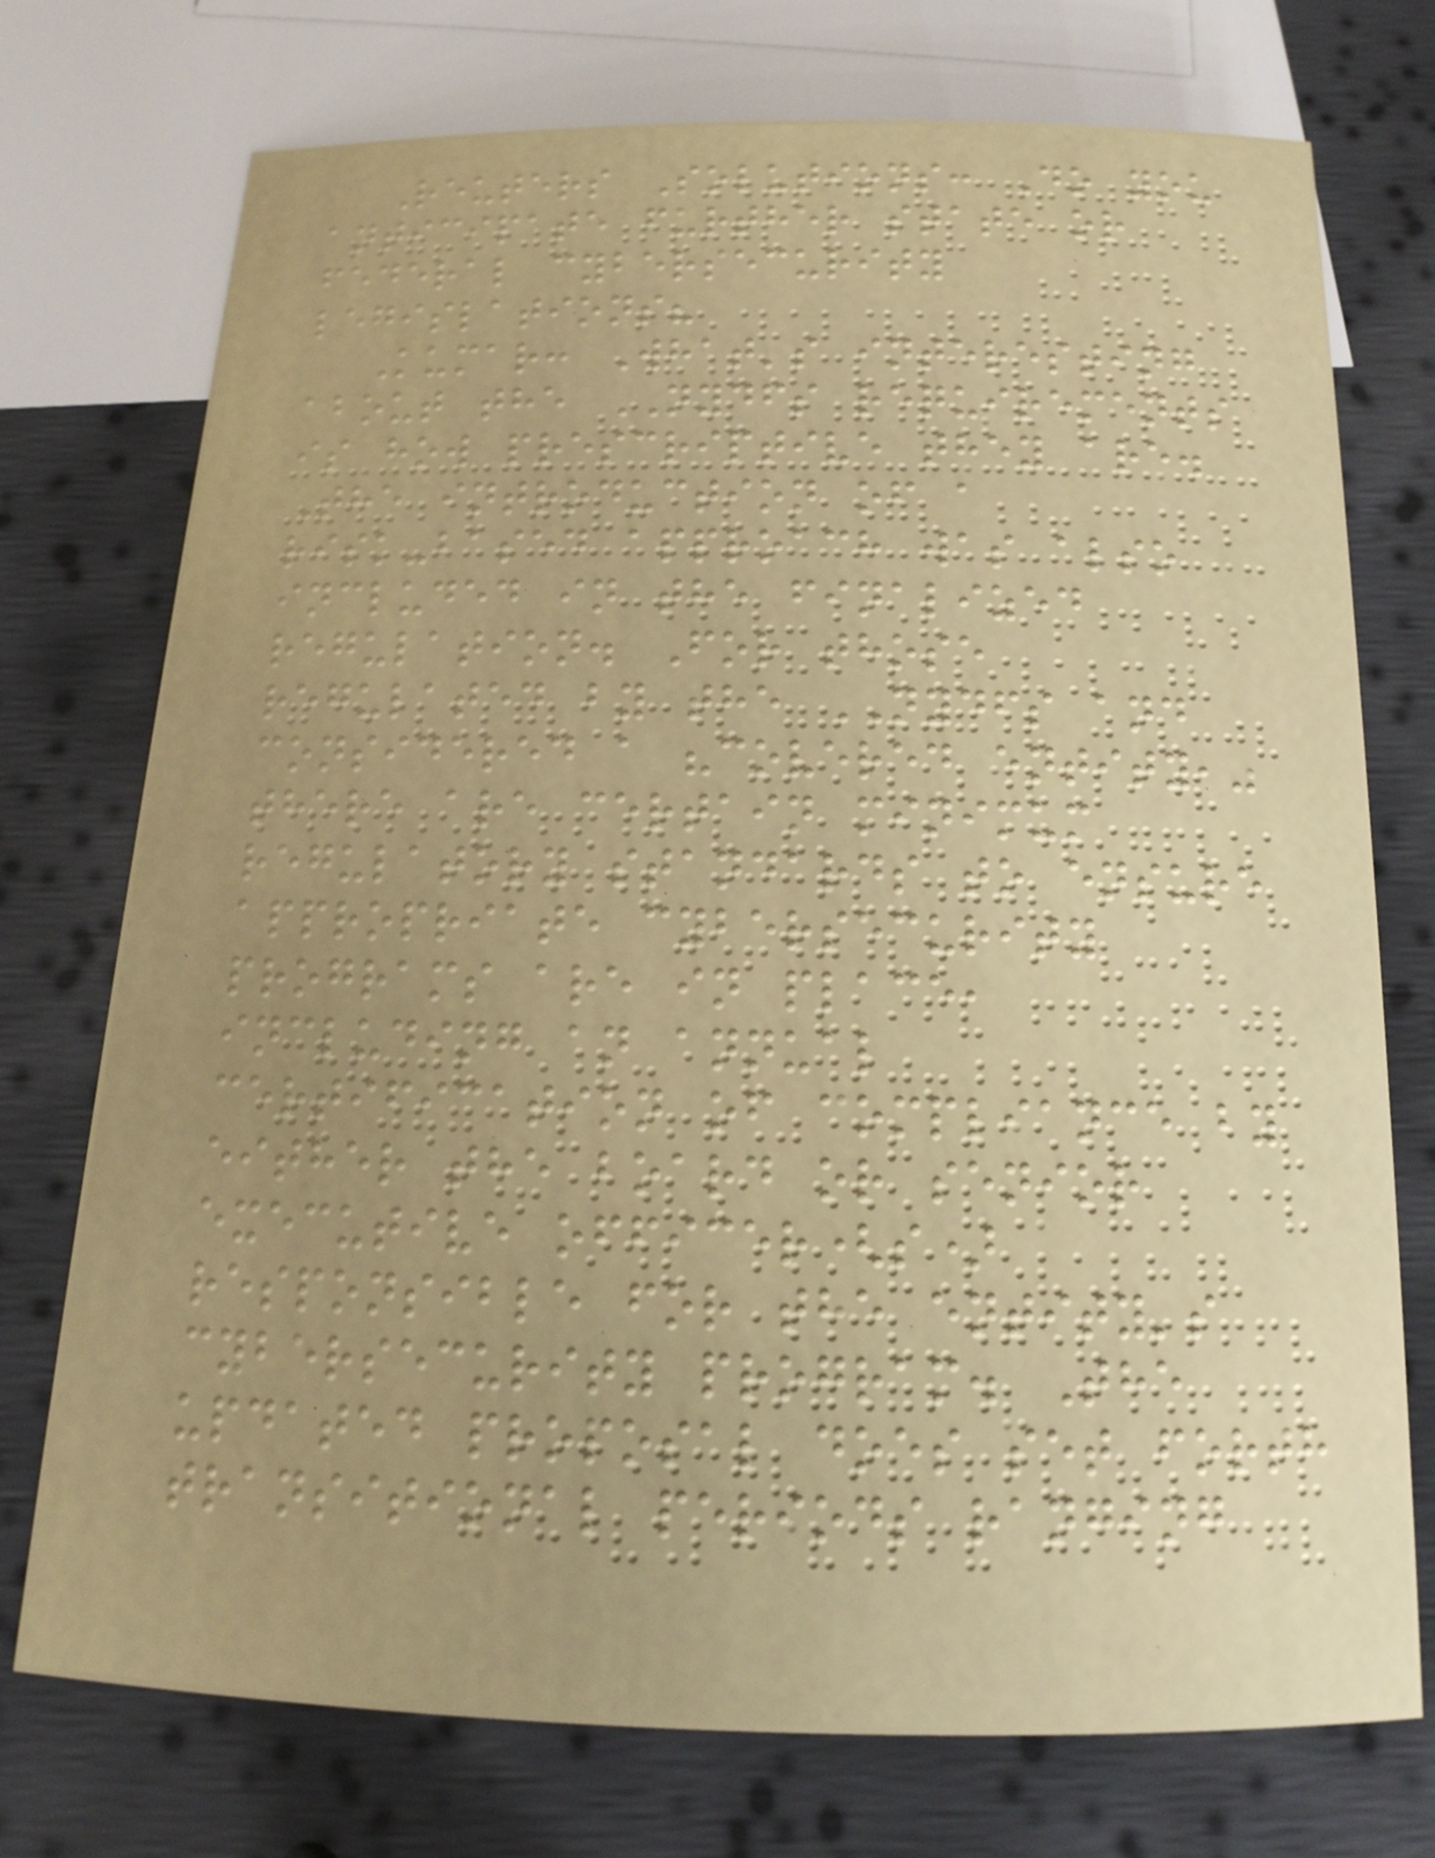Reuters Solutions: Do you
anticipate further state or
federal cybersecurity
legislations?
Kumar: What's interesting
about the NYDFS requirements
is how prescriptive they are.
The introduction of a
risk-based approach was also
included in the finalized
regulation. For those
regulated by the NYDFS and
considered a "covered entity,"
there are certain minimum
regulatory standards to ensure
appropriate cybersecurity
programs are in place,
including an annual
certification of compliance by
either the board or senior
executive officer(s)
responsible for the entity's
cybersecurity program. The
updated proposal does set forth
transitional periods ranging
